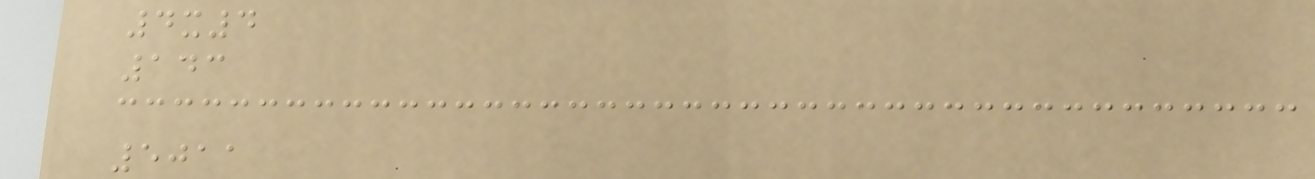4x4
143
5011
